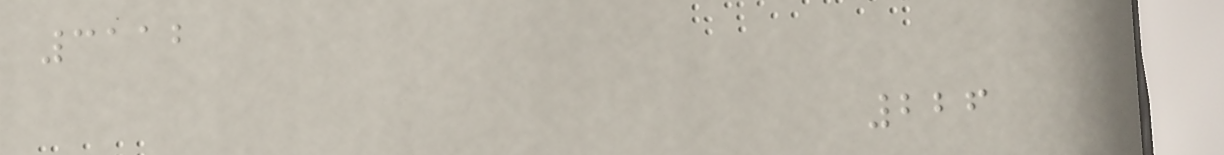3112
226
